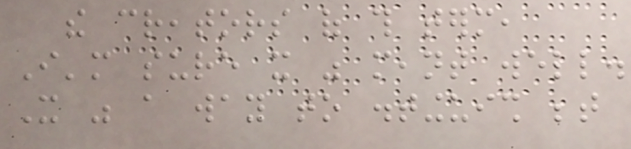the creators of this term,
I'm sure it was meant well.
It was a way to distinguish between
